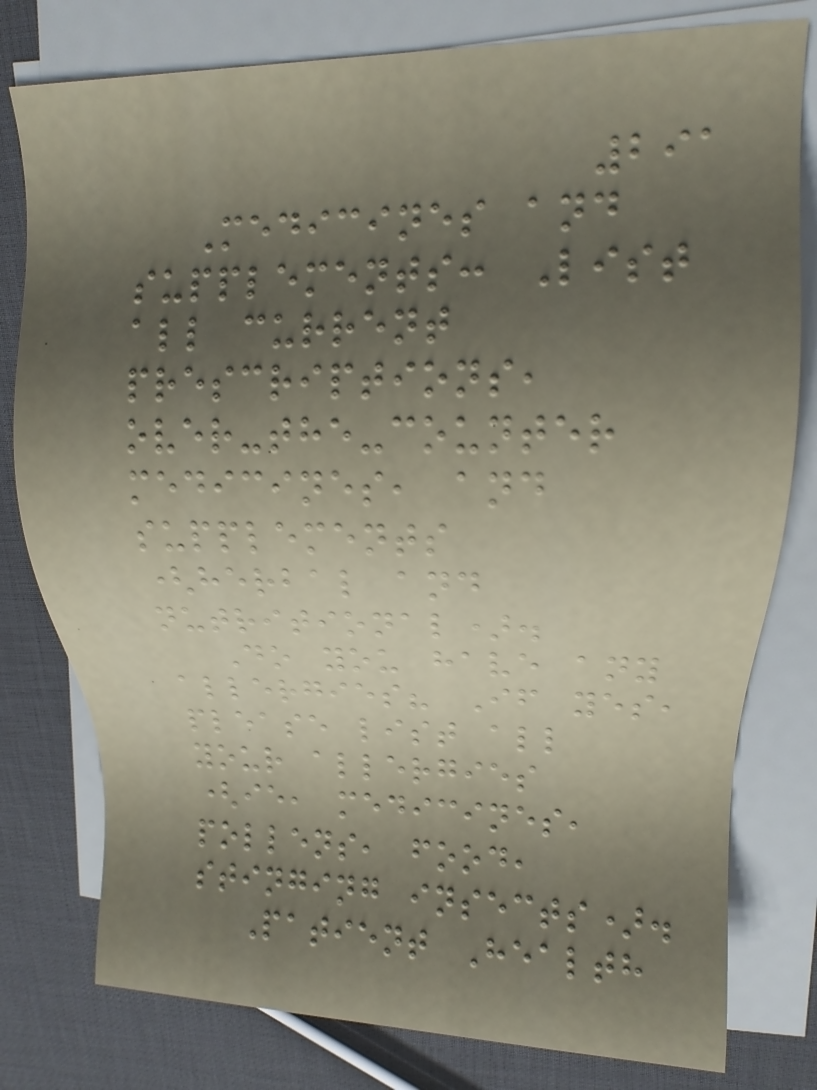291
Medicines and
supplements: List
all current
prescriptions,
over-the-counter
medicines, and
supplements
(herbal and
nutritional).
Do you have any
allergies? If yes,
please list all
your allergies
(ie, medicines,
pollens, food,
stinging insects).
Patient Health
